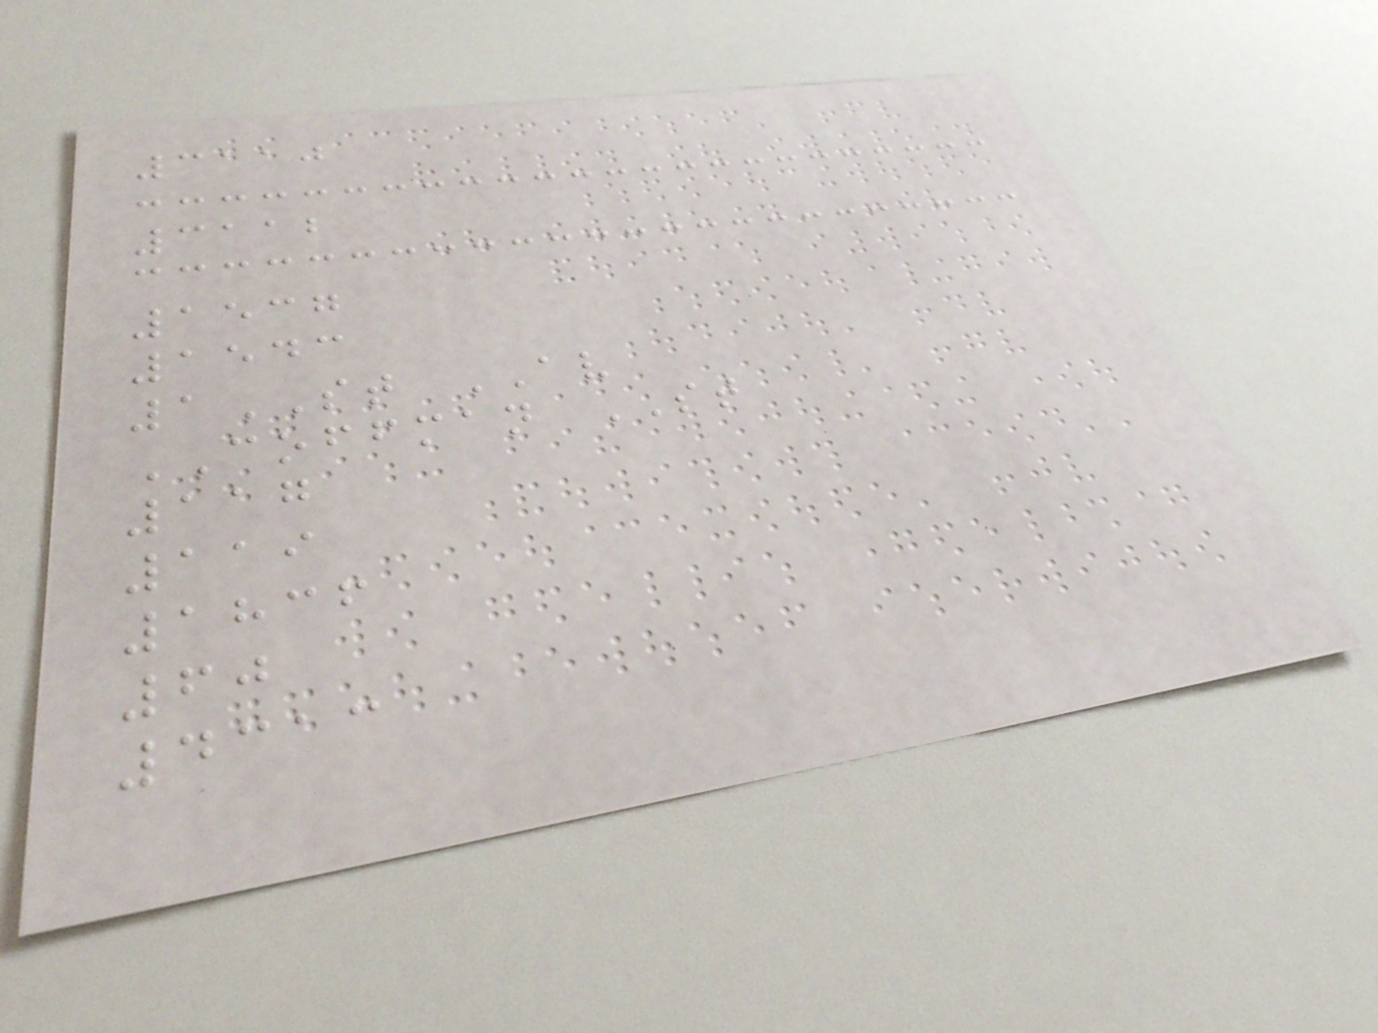3110
3112
1537
1543
1ST AV
COFFMAN ST
117
119
1836
60
4313
